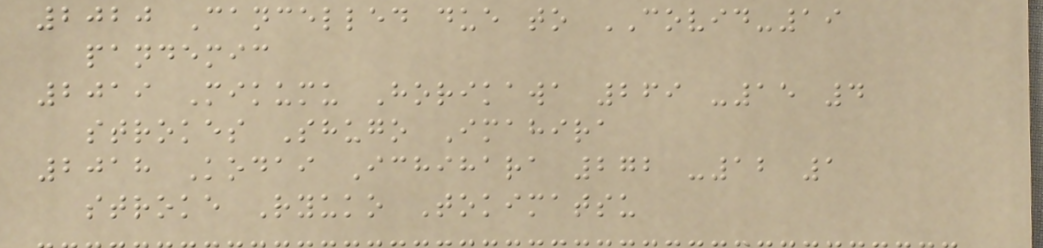2020 Cancelled due to COVID-19
pandemic
2019 Mikumu Horikawa 269 -15 4
strokes Shugo Imahira
2018 Kodai Ichihara 272 -12 1
stroke Ryuko Tokimatsu
